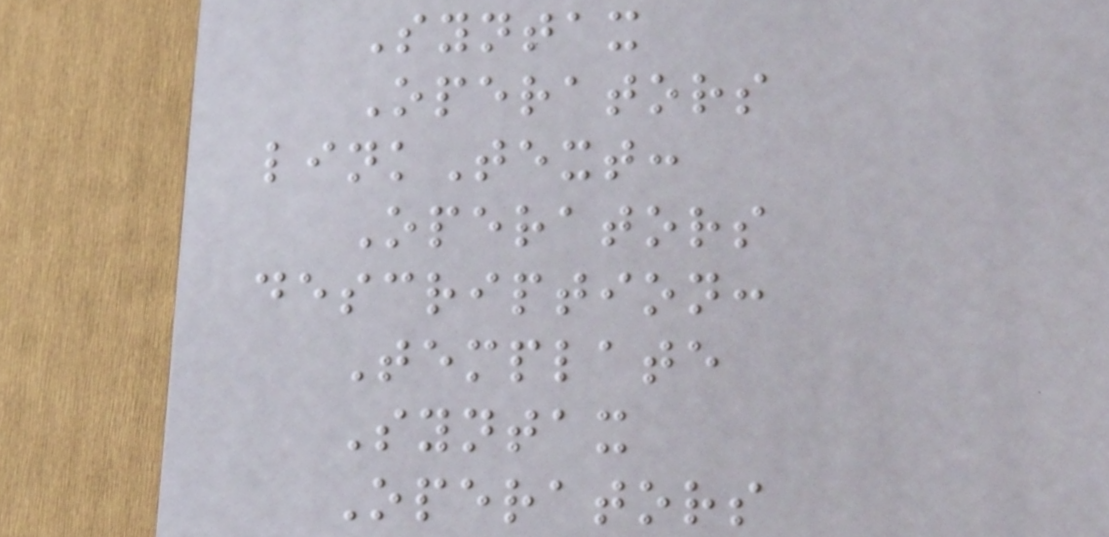Syntax
Operators
linkText:
Operators
description:
Template
Syntax
Operators
